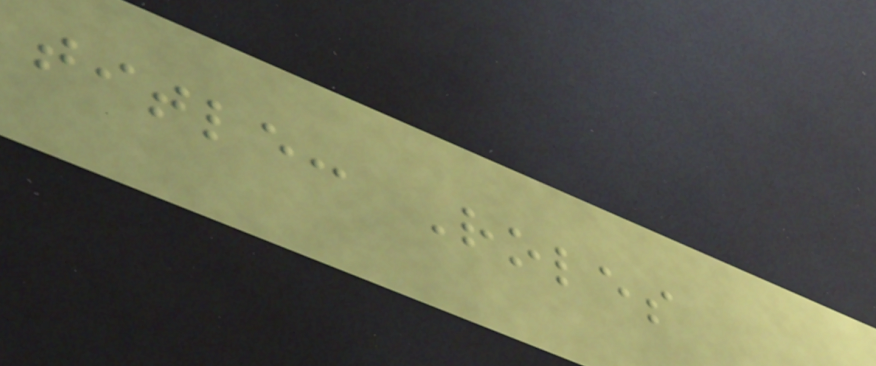title: Roles
